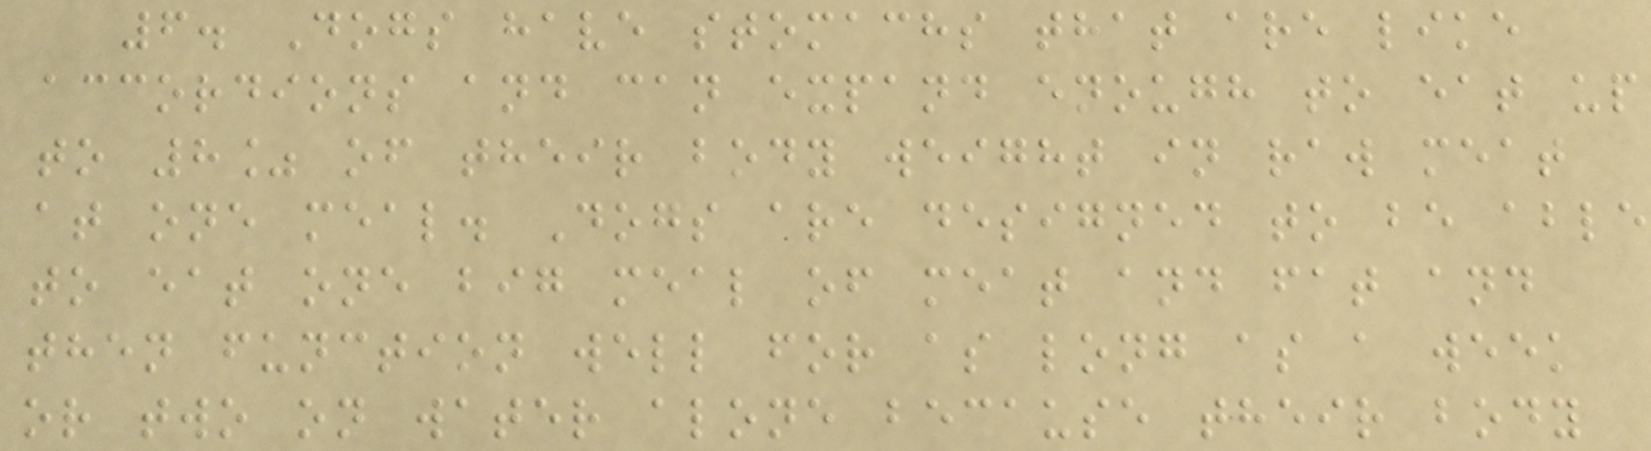6. Dogs have stomachs that are like
accordions and can expand enough to eat up
to 8% of their body weight in raw meat
at one meal. Dogs are designed to be able
to eat one big meal of meat and fat and
then function well for as long as a week
or two on water alone because their body
